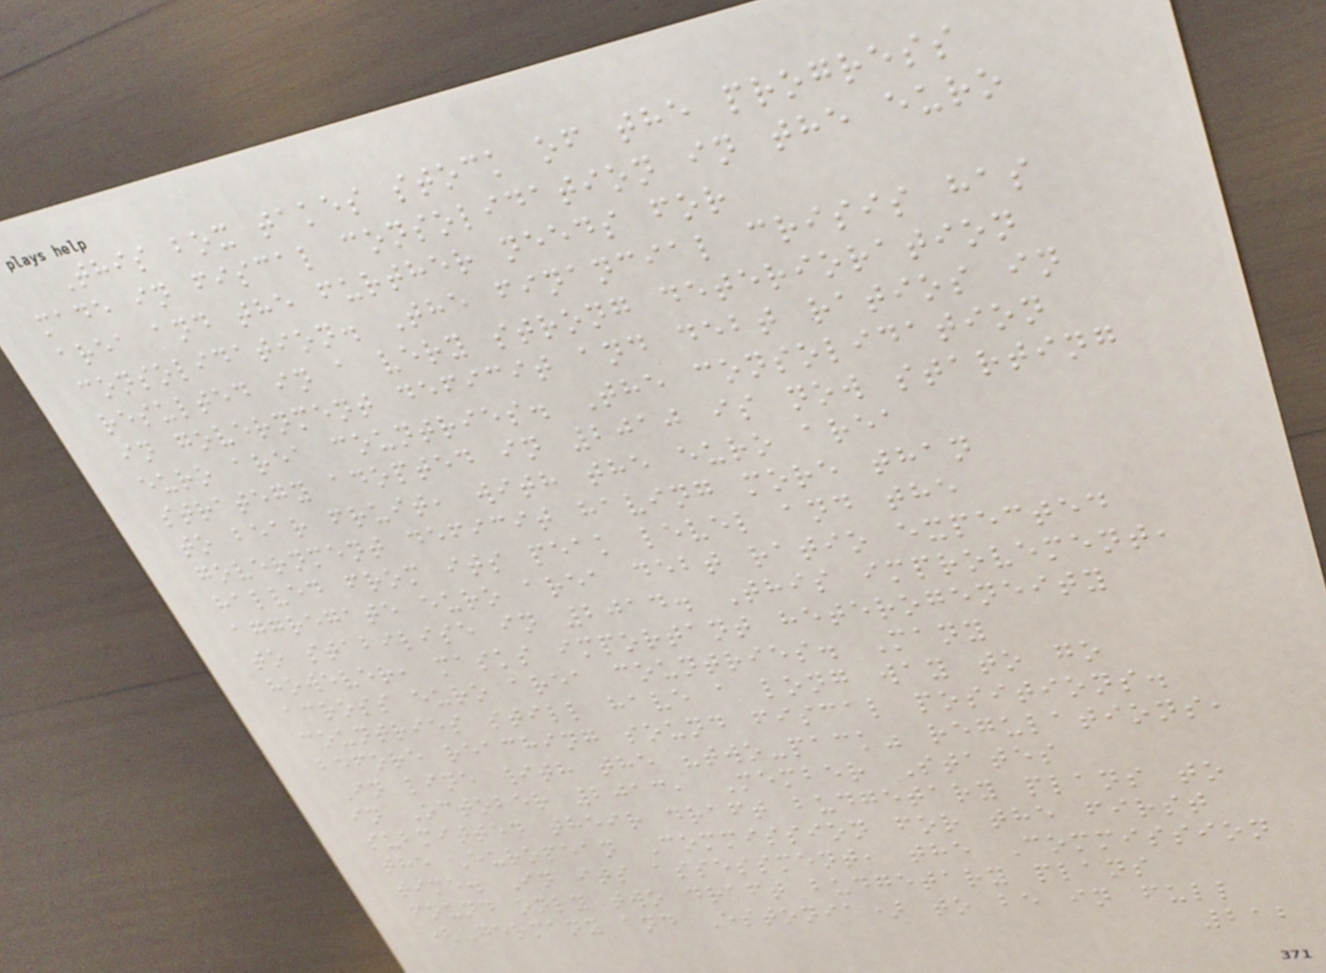This box takes stock of the progress
made in fiscal consolidation in the euro
area and the further needs for
consolidation. The financial crisis has
resulted in a very strong deterioration
in government deficit and debt ratios in
euro area countries. The consolidation
strategy adopted in 2010 is now starting
to bear fruit, with the euro area
government deficit having more than
halved from its peak level and the
aggregate euro area debt ratio expected
to stabilise in 2014. This improvement,
however, masks important heterogeneity
across euro area countries. Many
countries still have a long way to go
before reaching sound fiscal positions.
In line with the "two-pack" regulations,
in October 2013, Member States
submitted their draft budgetary plans to
the European Commission for the first
time. In its assessment, the Commission
found only two draft budgetary plans
(Germany and Estonia) to be in full
212
